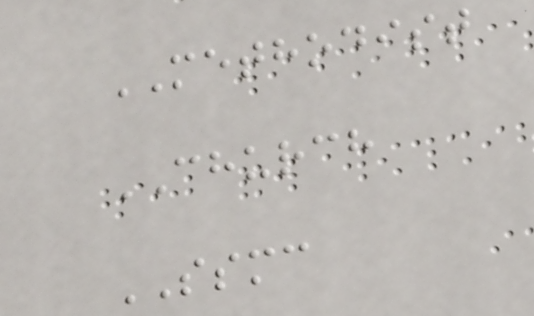METHODIST
CHURCH
SSMC
